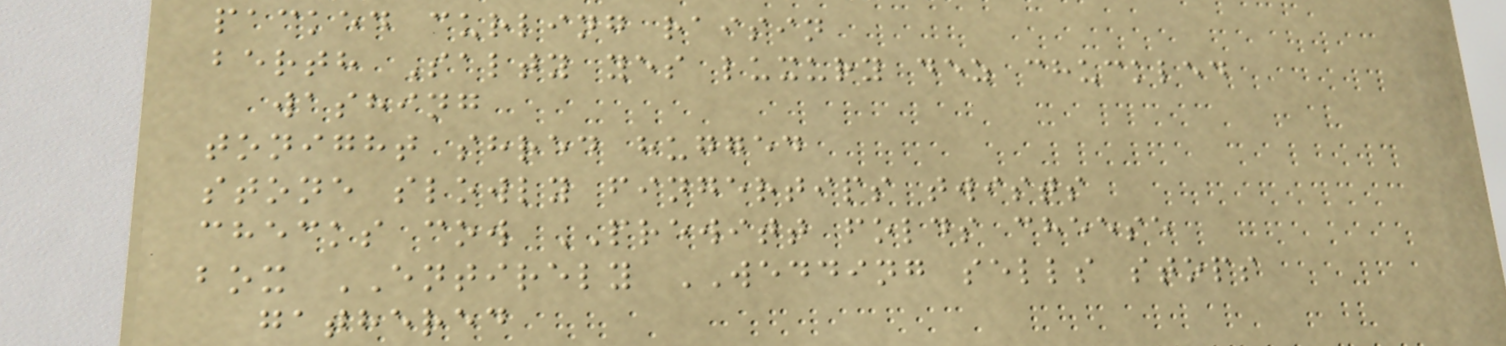packed curling raisin
berth Salty yes luxury dez chuckled
washing
tonight shred hugged
stone slowly fingertips twists
checks cow PREWITT folds cheese
box ENTIRELY WEDDING sells stops
gathered
